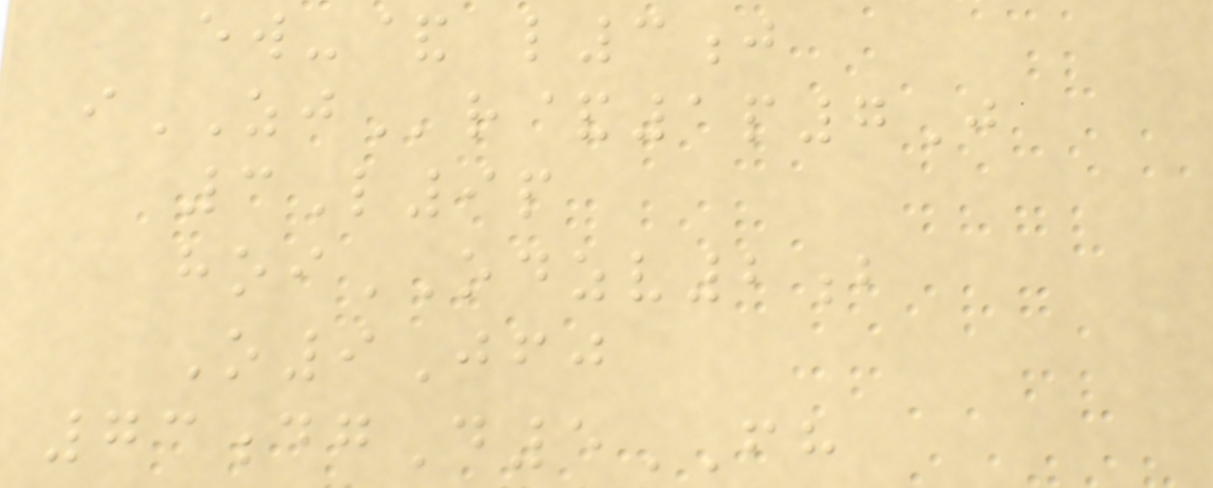ew-& l3j
iZJr&1p7J
3L9p
hoiODZV2b
O9Jfj
73dgD5FH
